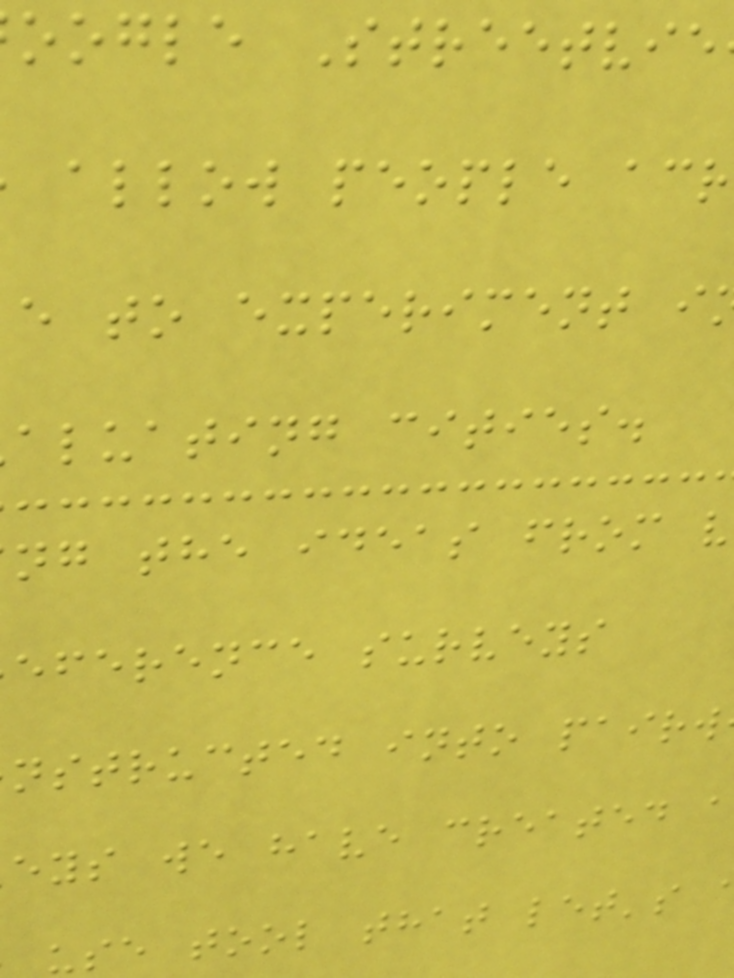oogle Streetvie
allow people acr
e to experiment i
aluating cities.
ng the ideas from v
eference surveys
nstructed into pairw
eys we have created a
use tool that let's
